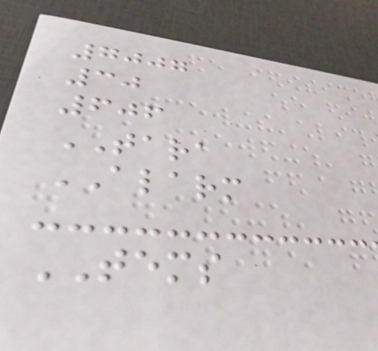7007
30
606
TARA
ALARM
TEMS
